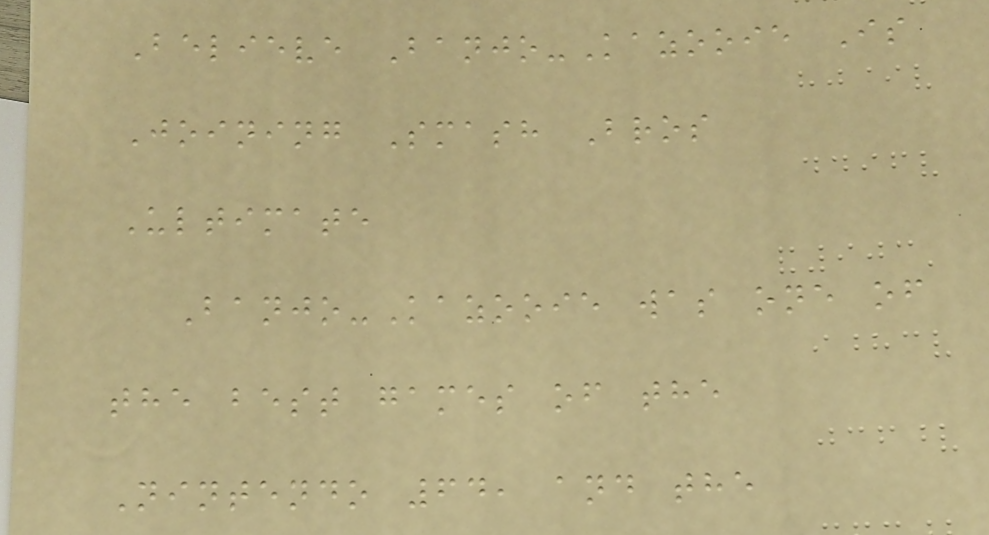Believe Banjo-Kazooie Is
Joining Smash Bros
Ultimate
Banjo-Kazooie was one of
the best games of the
Nintendo 64, and the
